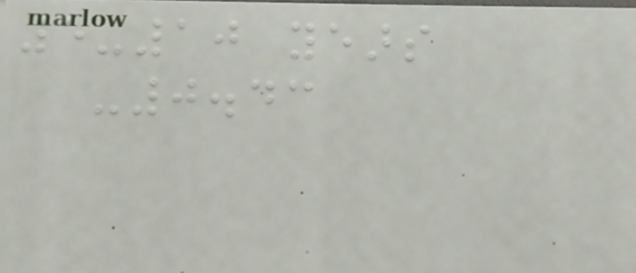5-10 years
-0.43
